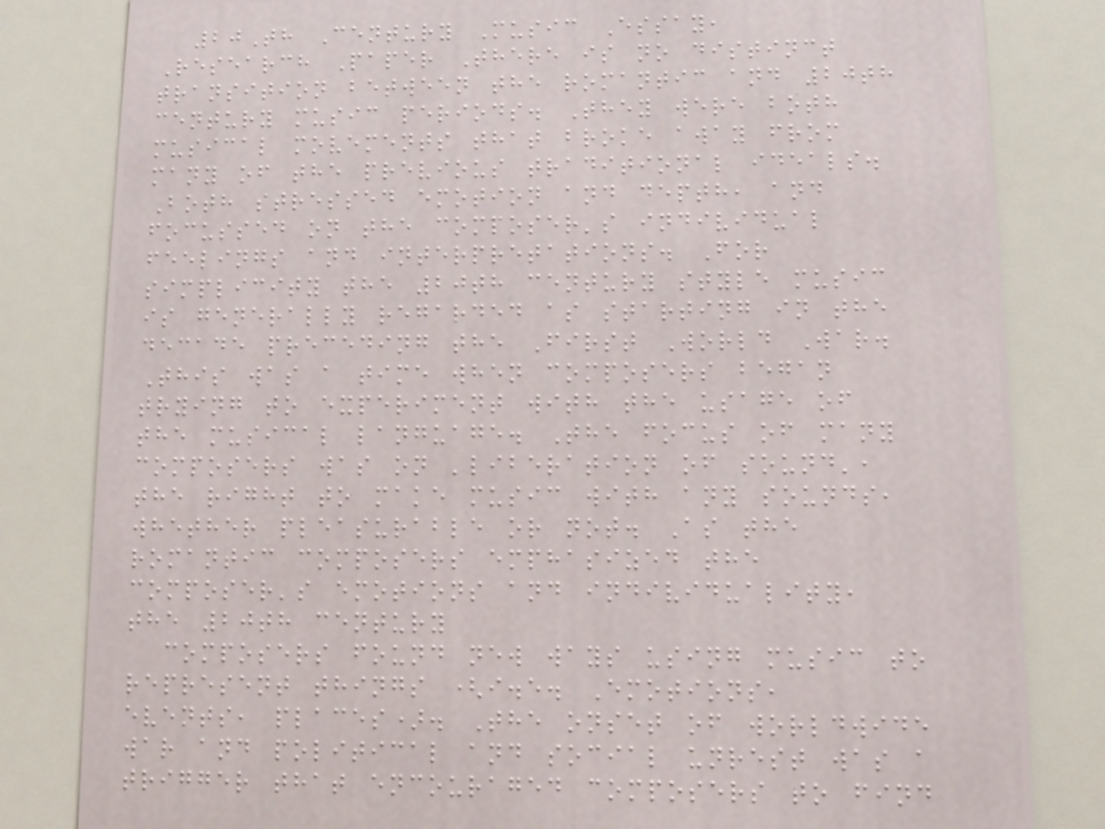20Th Century Music Essay,
Research Paper There is no distinct
transition between the romantic and 20th
century music periods. They were both
musical movements that broke away from
many of the previous traditional ideals.
Both stressed emotion and depth, and
focussed on the composer's individual
feelings and interpretations. For
simplicity the 20th century style music
is generally regarded as starting in the
decade preceding the First World War.
This was a time when composers began
trying to experiment with the usage of
the musical language. The focus of many
composers was on 'liberation of sound',
the right to make music with any sounds,
whether pleasurable or not. As the
romantic composers emphasized the
composer's emotions and individuality,
the 20th century
composers found new ways using music to
represent things (i.e. Emotions,
events, places). The onset of worldwide
war and political and social unrest was a
trigger that encouraged composers to find
